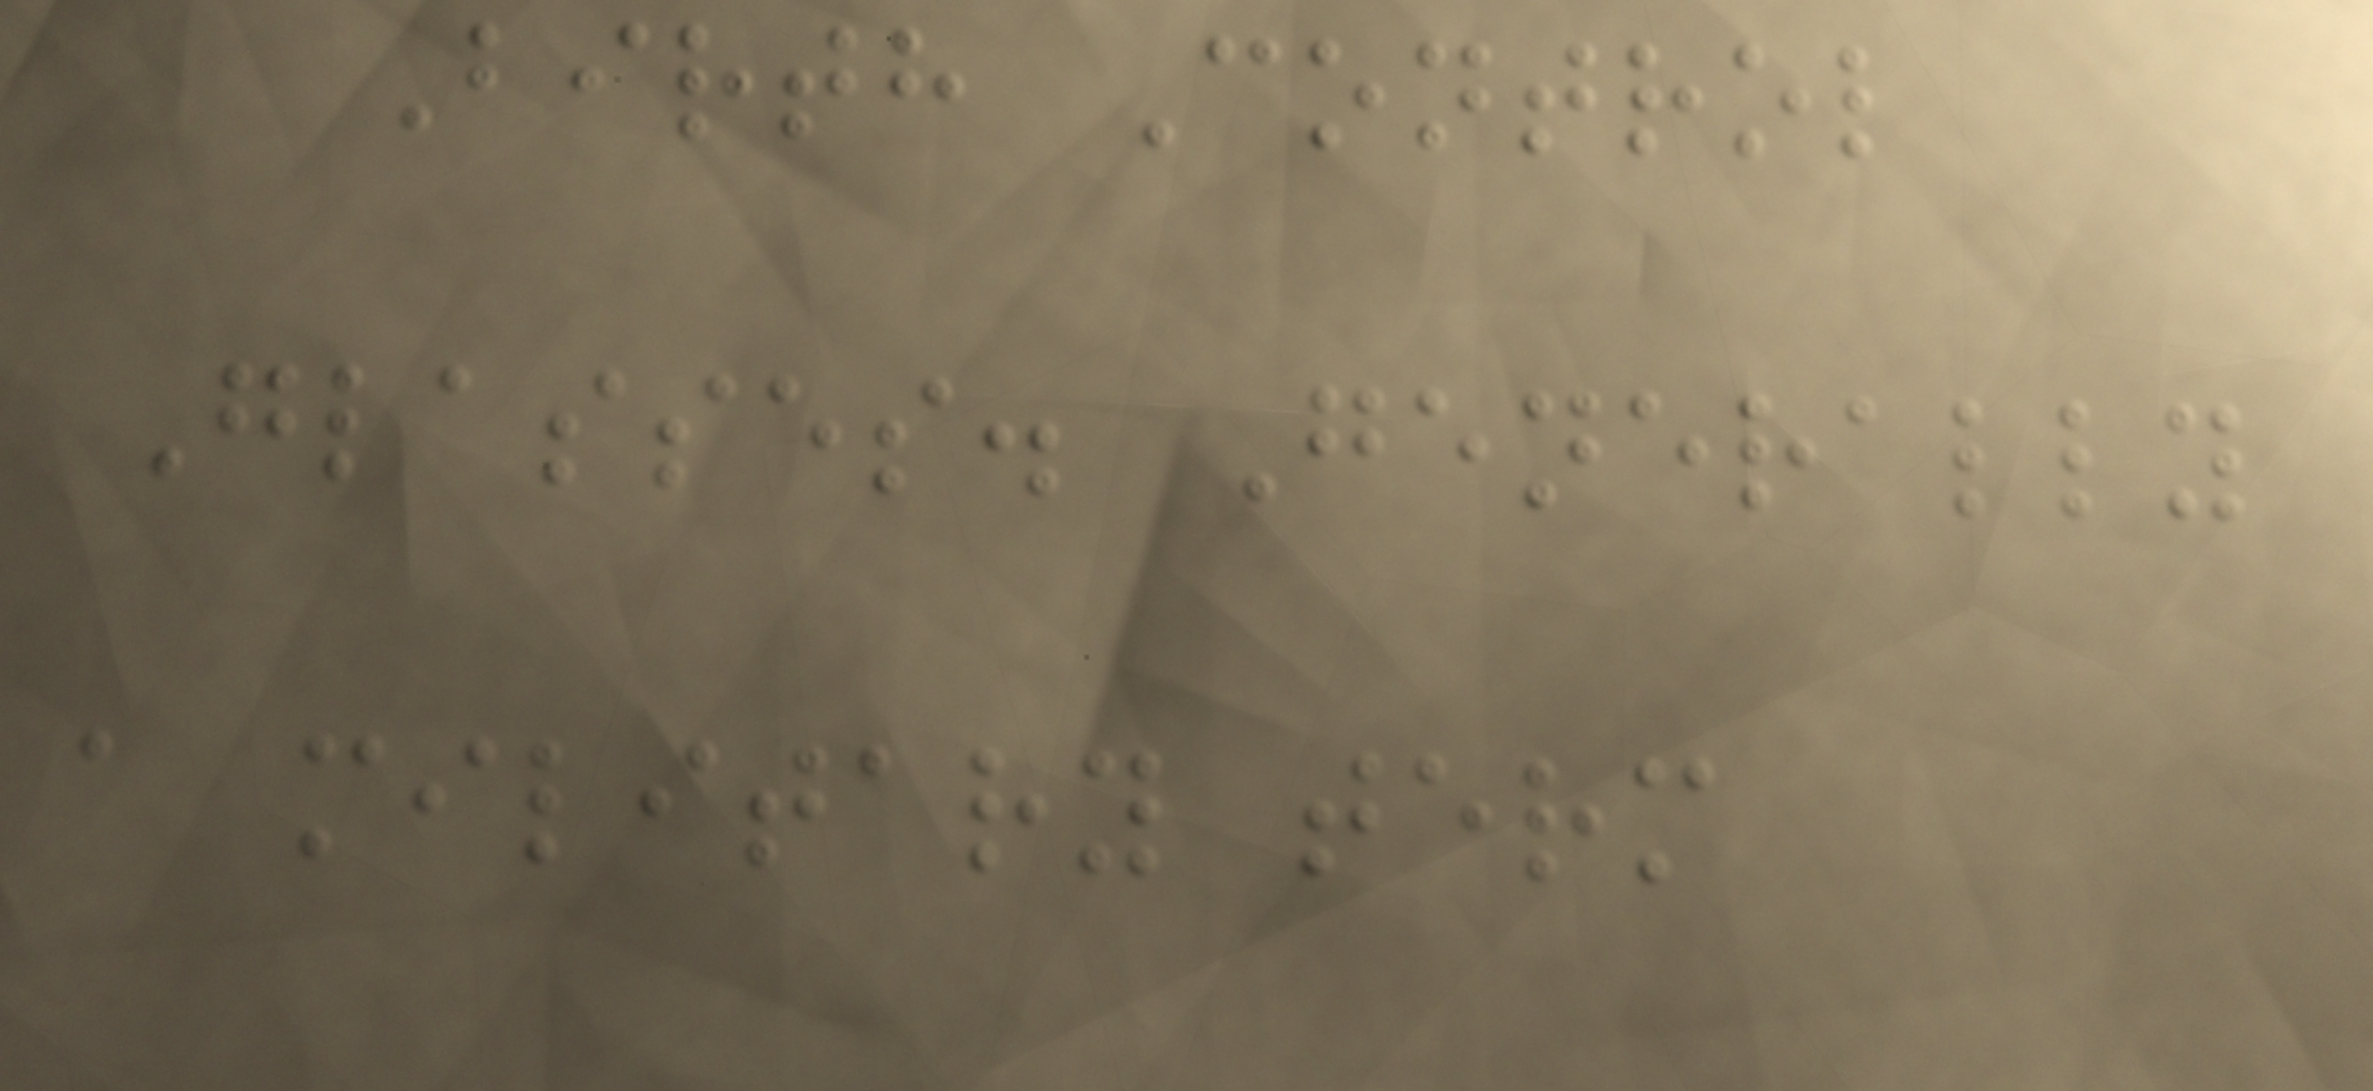Birth Control
Glasses. Generally
a military term
